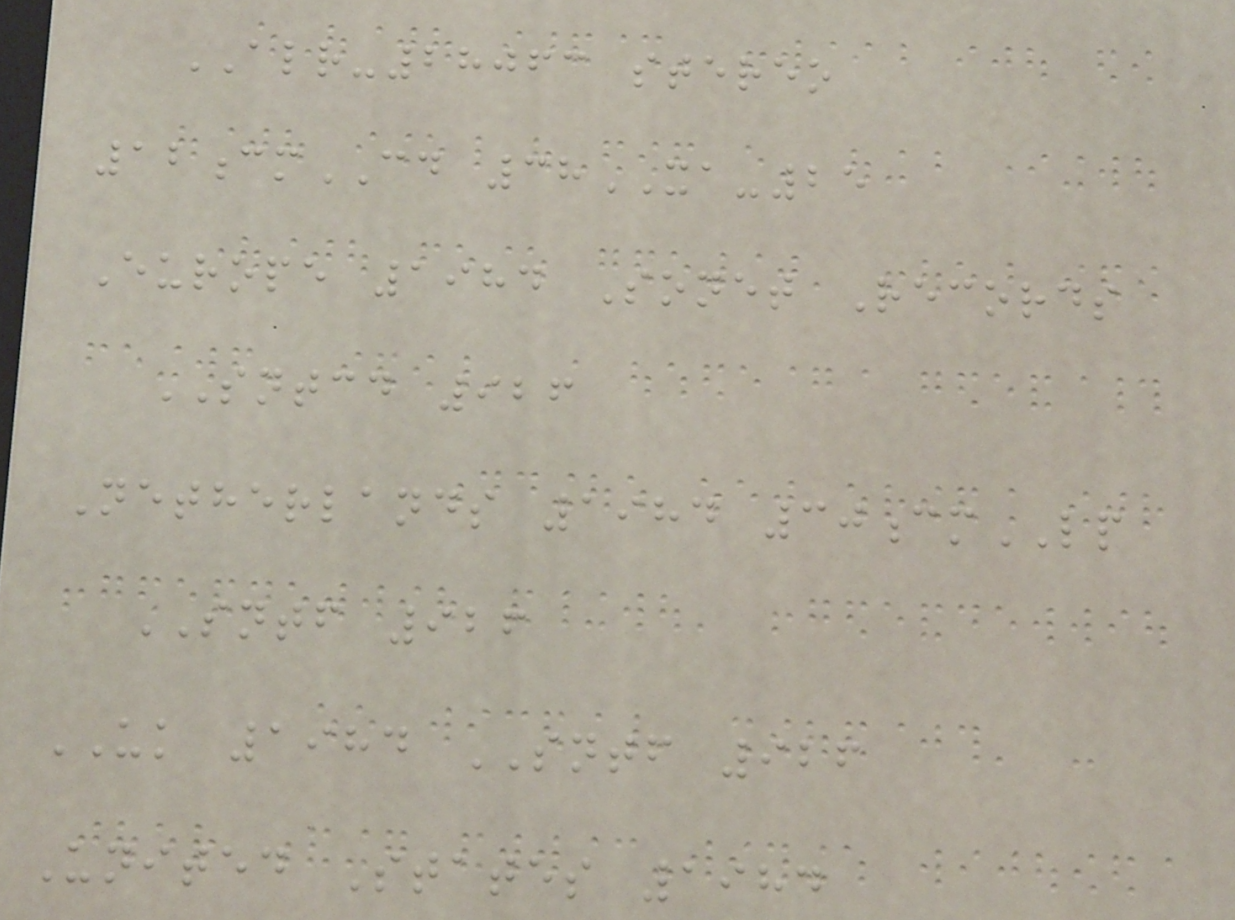ALR-28063 stereo
12cmCD 38XA-25
Europe 1984 Sonet Records
SNTCD 926
Netherlands 1984 30cmLP
SNTF 926
UK 1984 SNTF 926
United States 1984
